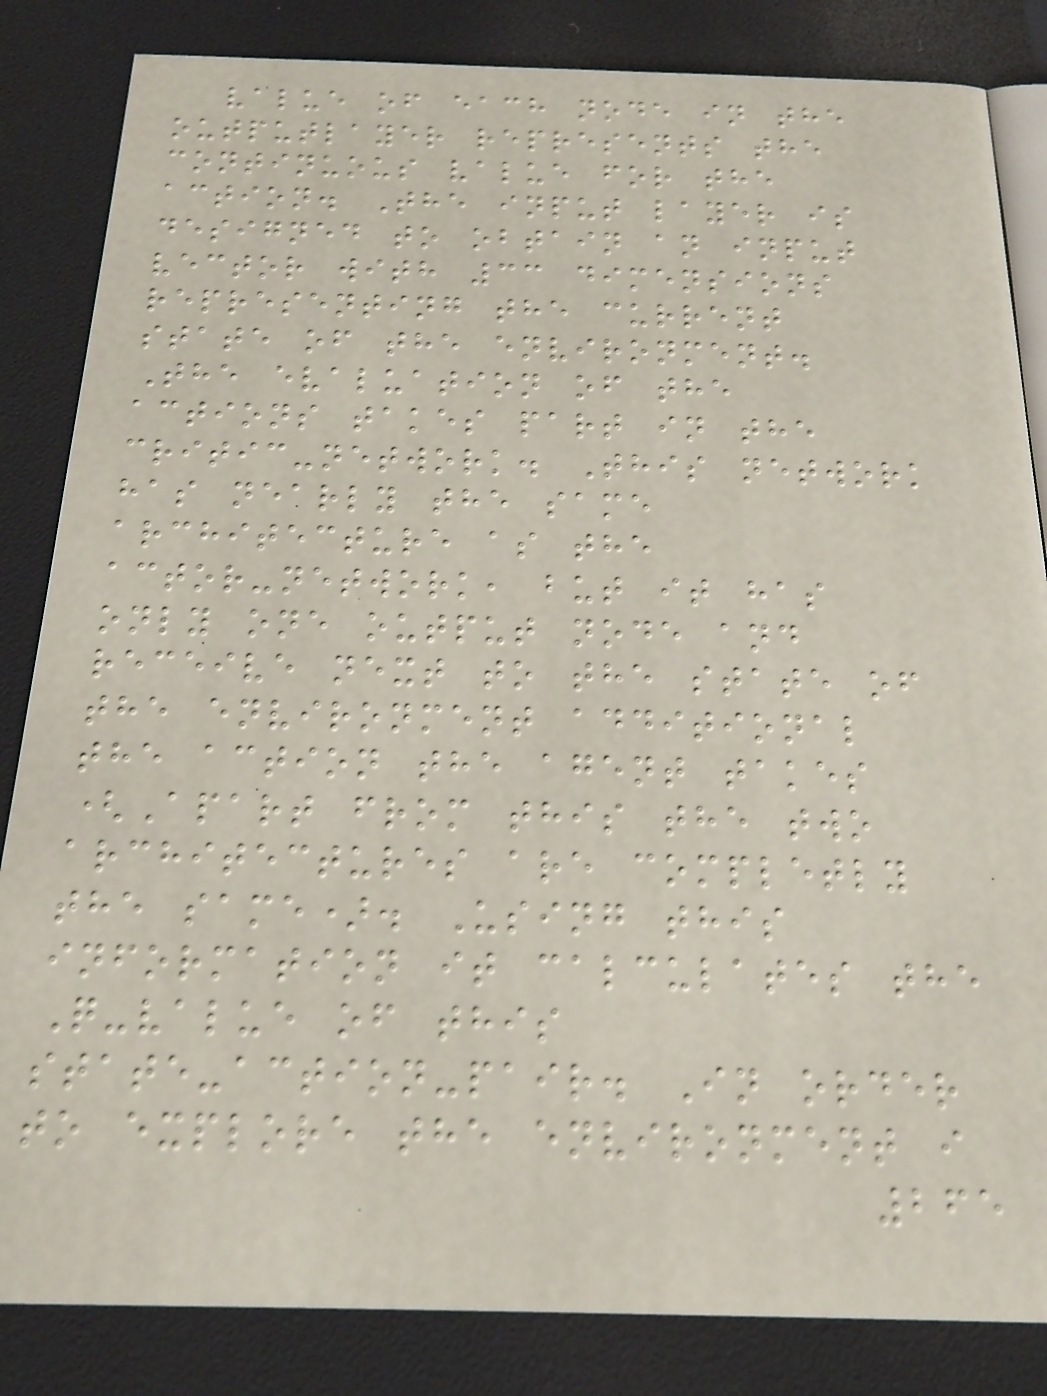value of each node in the
outputlayer represents the
continuous value for the
action. The input layer is
designed to obtain an input
vector with 33 dimensions
representing the current
state of the environment.
The evaluation of the
actions takes part in the
critic-network. This network
has nearly the same
architecture as the
actor-network, but it has
only one output node and
receive next to the state of
the environment additional
the action the agent takes
(Apart from this the two
architectures are completly
the same). Using this
information it calculates the
Q-value of this
state-action-pair. In order
to explore the environment i
265
